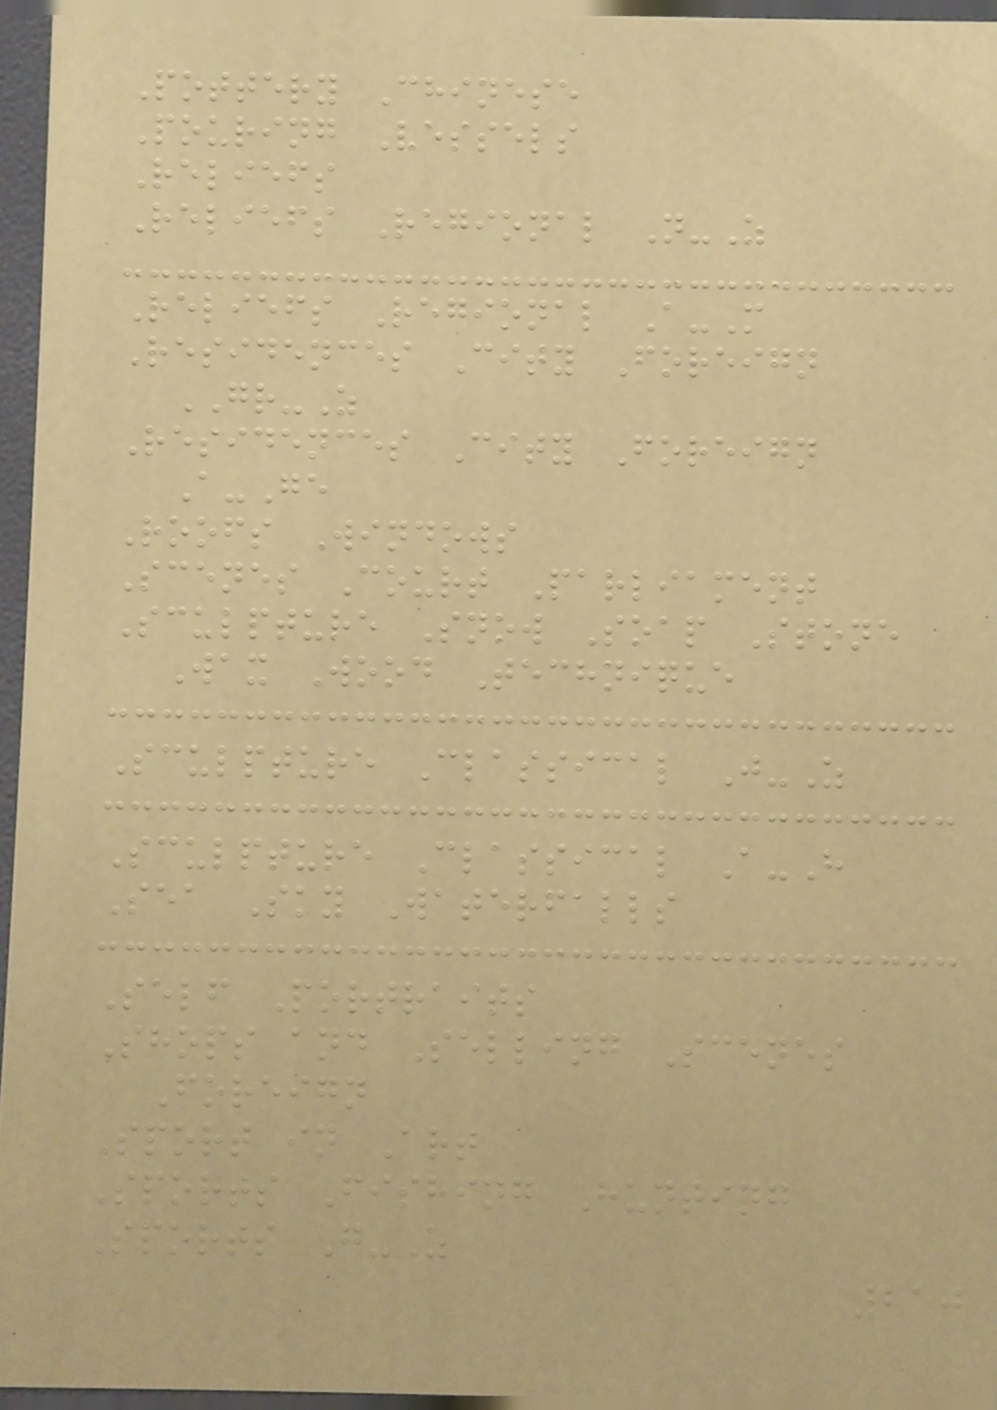Pottery Chinese
Pouring Vessels
Reliefs
Reliefs Regional N-Z
Reliefs Regional A-M
Residences City Foreign
GR-Z
Residences City Foreign
A-Ge
Roofs Windows
Scenes Court Parliament
Sculpture Snow Soap Stone
Wax Wood Technique
Sculpture Classical J-Z
Sculpture Classical A-H
Sea Sky Waterfalls
Self Portraits
Shops and Selling Scenes
Foreign
Sport in Art
Sports Fishing Hunting
Sports G-Z
210
